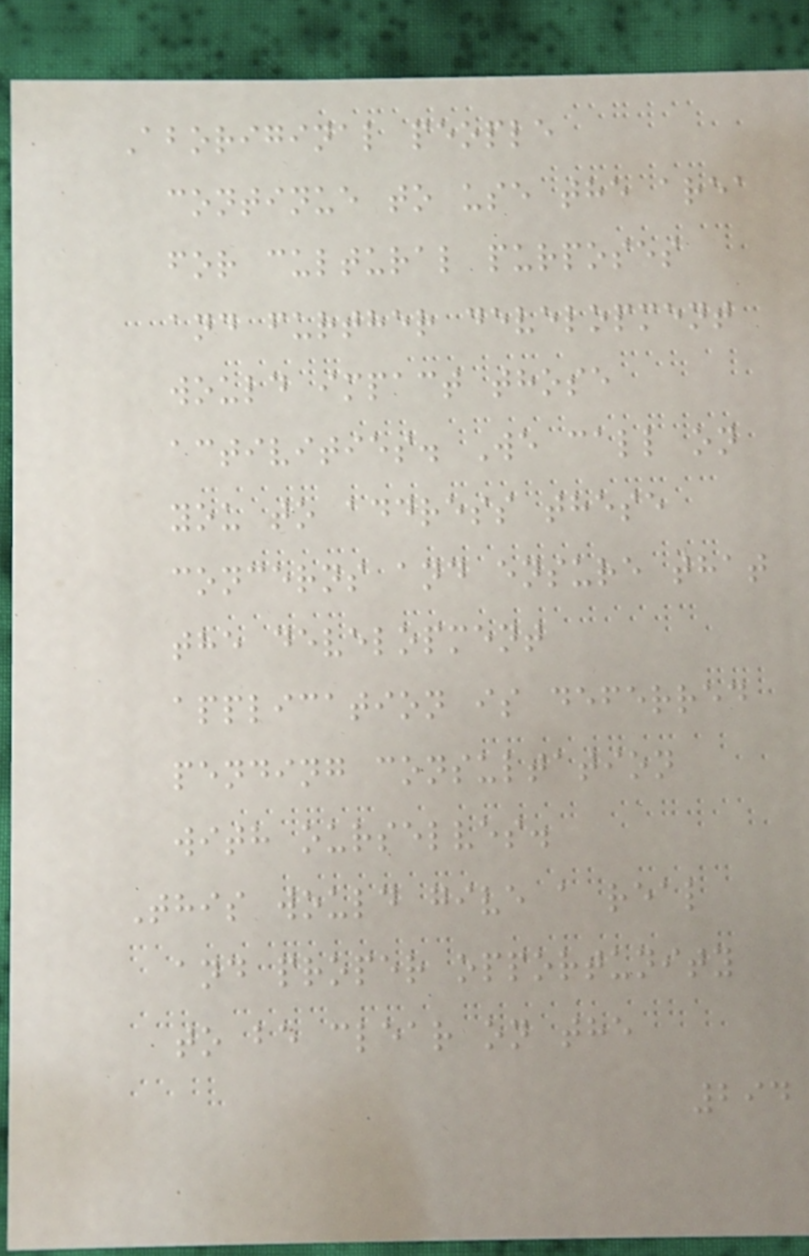Aboriginal people
continue to use the area
for cultural purposes
and further development
would impact those
activities. We call on
you to address these
concerns and ensure that
the development
application is deferred
pending consultation
with ourselves.
This would give a real
and proper opportunity
to be clear on the
294
